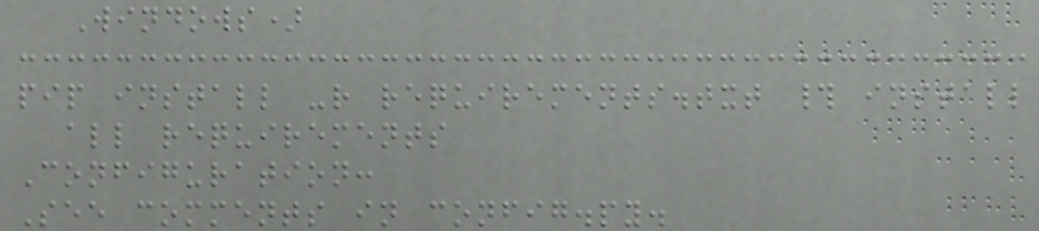Windows)
pip install -r requirements.txt # install
all requirements
Configuration:
See comments in config.py.
